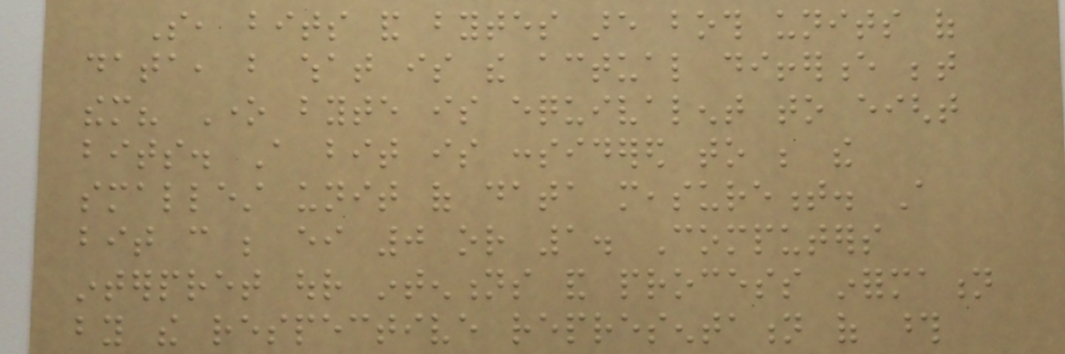So, bits and bytes are both units of
data, but what is the actual difference between
them? One byte is equivalent to eight
bits. A bit is considered to be the
smallest unit of data measurement. A
bit can be either 0 or 1. Computers
interpret our intentions and process information
by the respective representation of those
